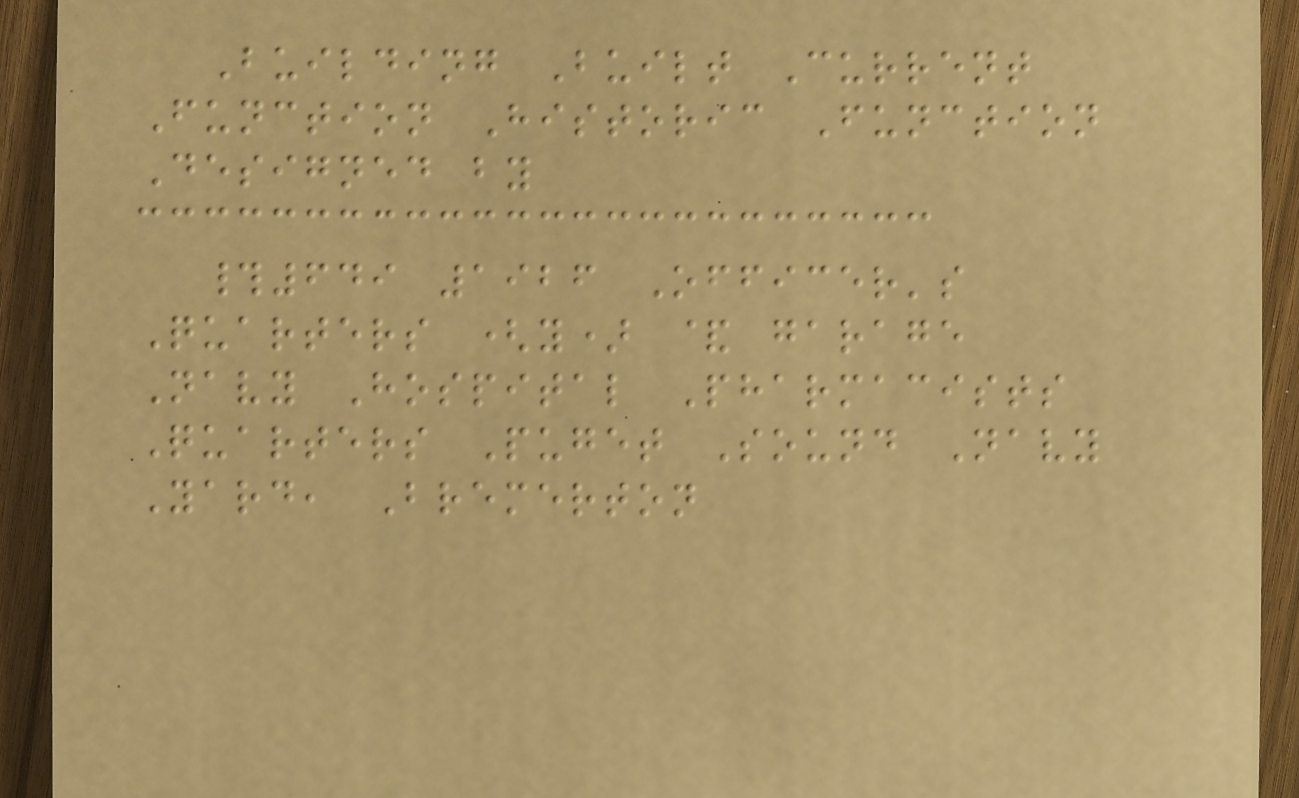Building Built Current
Function Historic Function
Designed by
#649 1926 Officer's
Quarters (y) & garage
Navy Hospital Pharmacists
Quarters Puget Sound Navy
Yard, Bremerton
